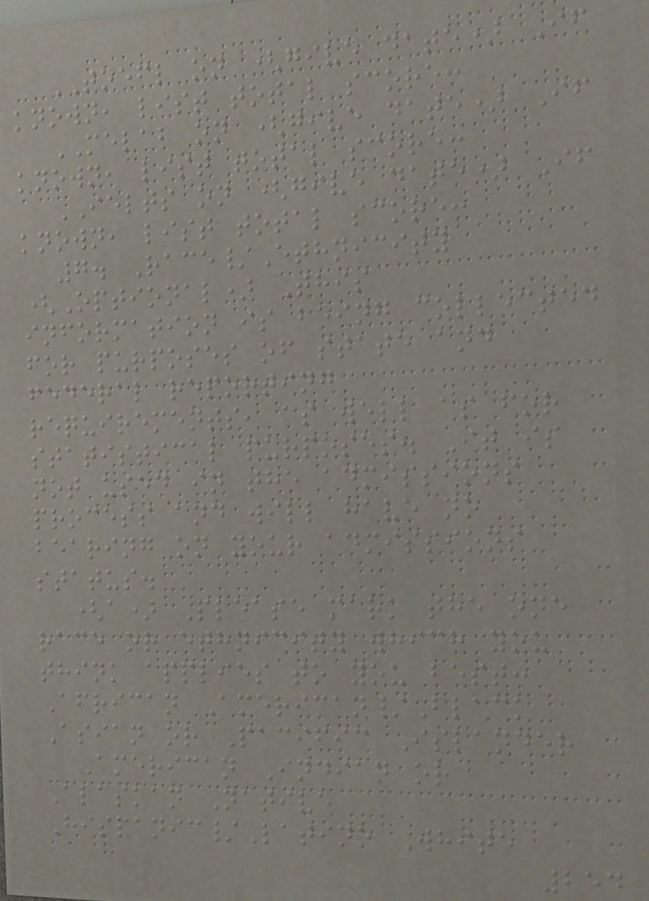TOEFL on (give date) If
known, list total score:
MELAB on (give date) If
known, list total score:
IELTS on (give date) If
known, list total score:
7. Race/Ethnicity
(Optional) This
information is being collected
for purposes of state and
federal reporting
requirements, as well as for
statistical purposes. It is
not used in the admissions
process and will have no
bearing on your admissions
status.
(a) Please mark the one
race or ethnicity which you
think applies to you best:
African American/Black
Asian or Pacific Islander
American Indian or
Alaskan Native
Hispanic/Latino White
254
